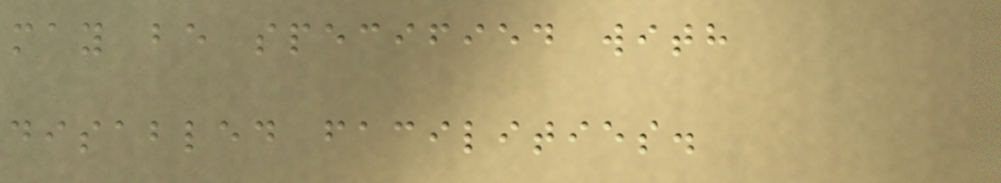may be specified with
disabled facilities.
